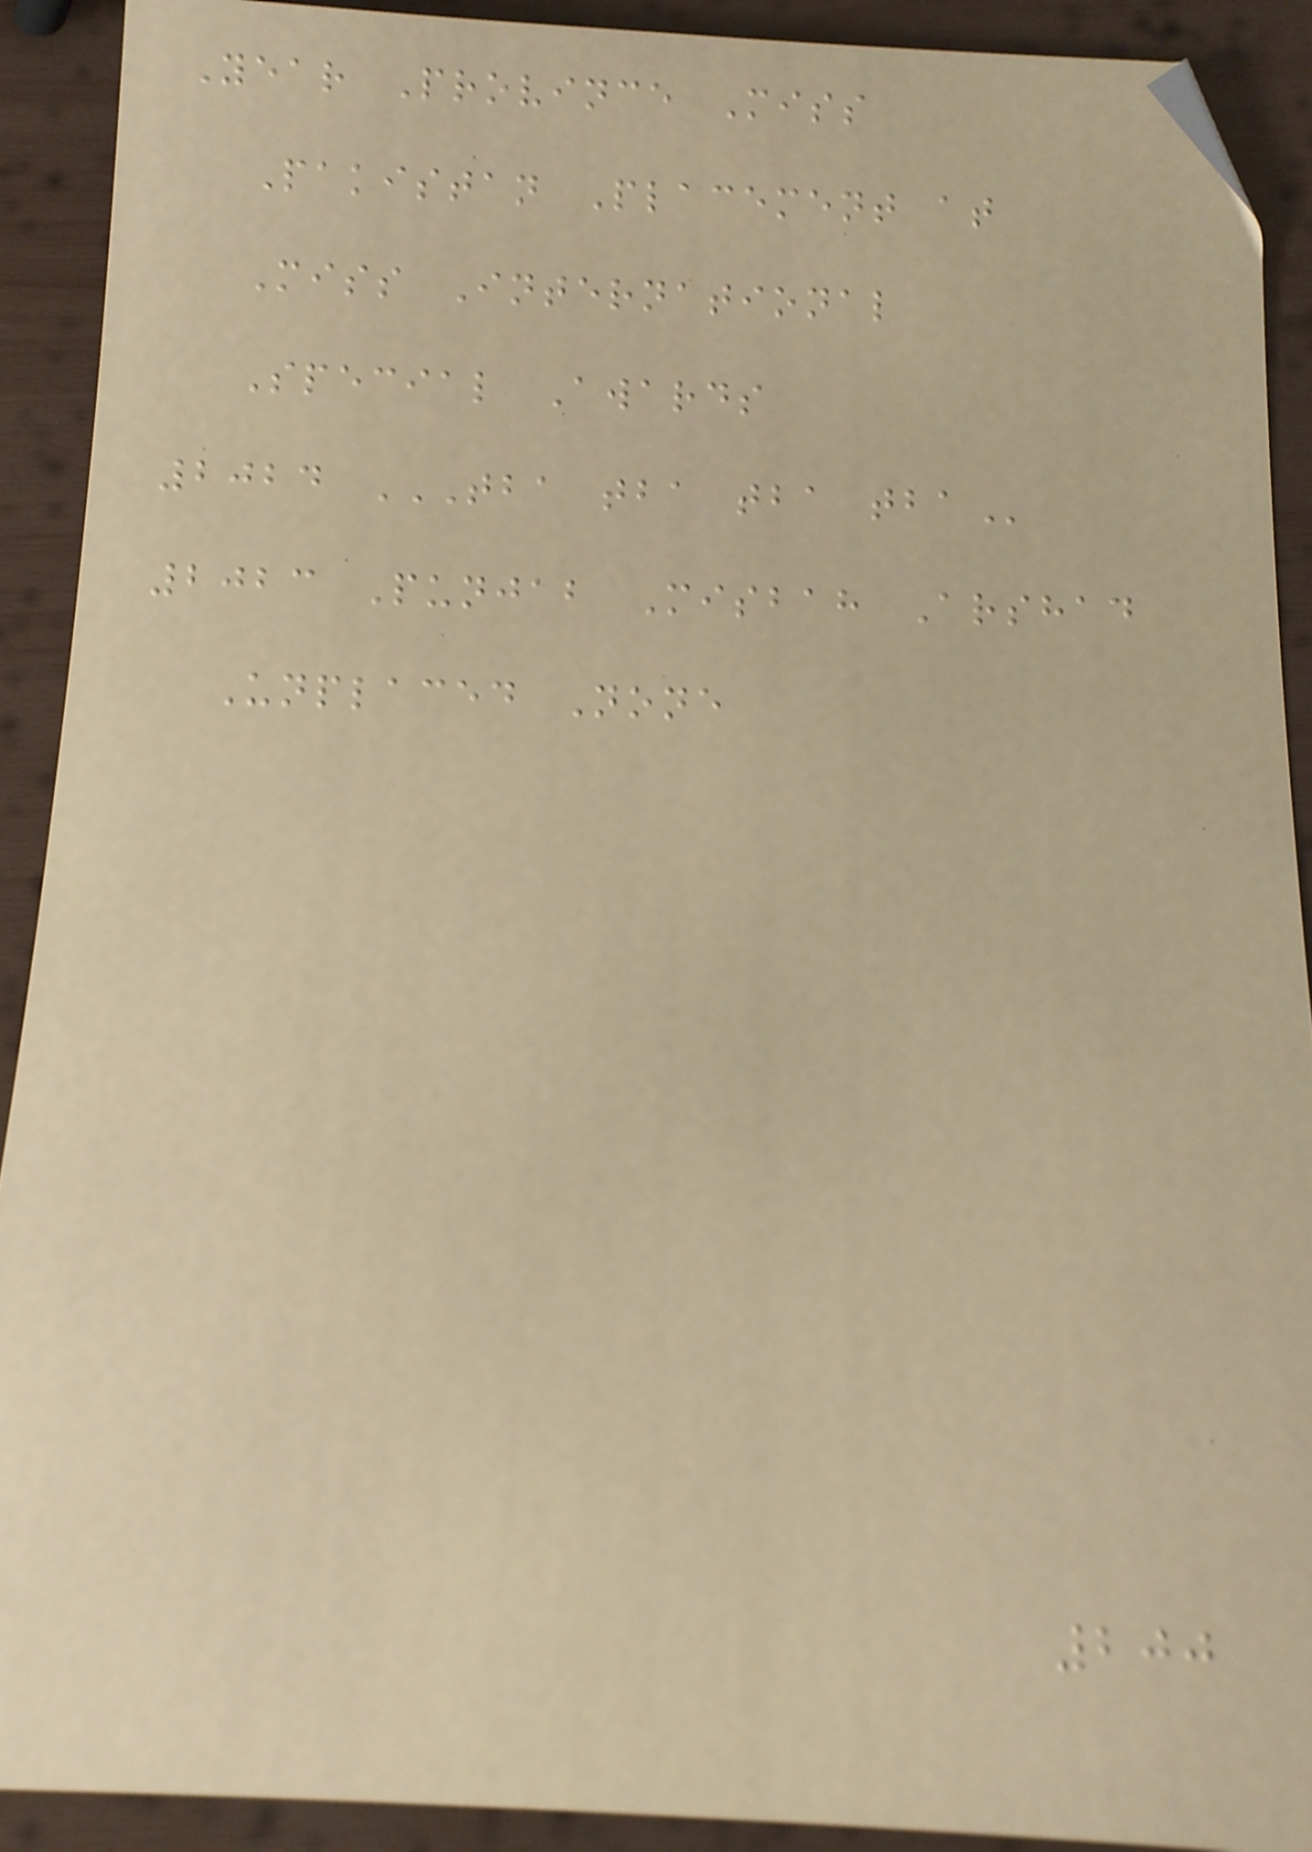Year Province Miss
Pakistan Placement at
Miss International
Special Awards
2024 TBA TBA TBA TBA
2023 Punjab Misbah Arshad
Unplaced None
200
